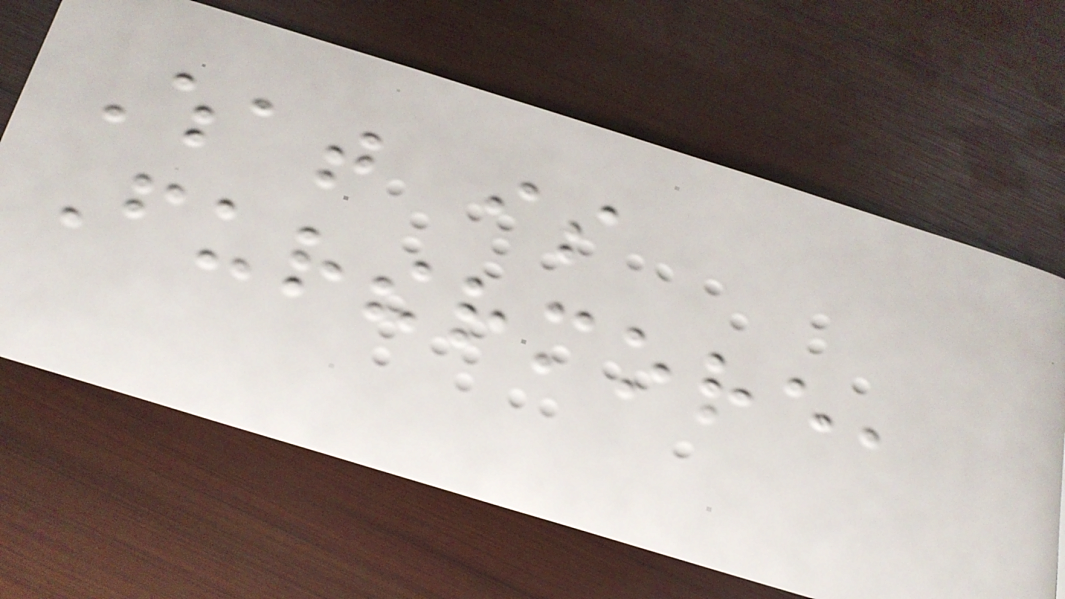What is
Furthermore,
